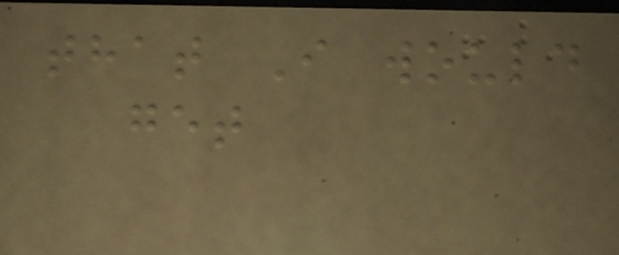that I would
get
